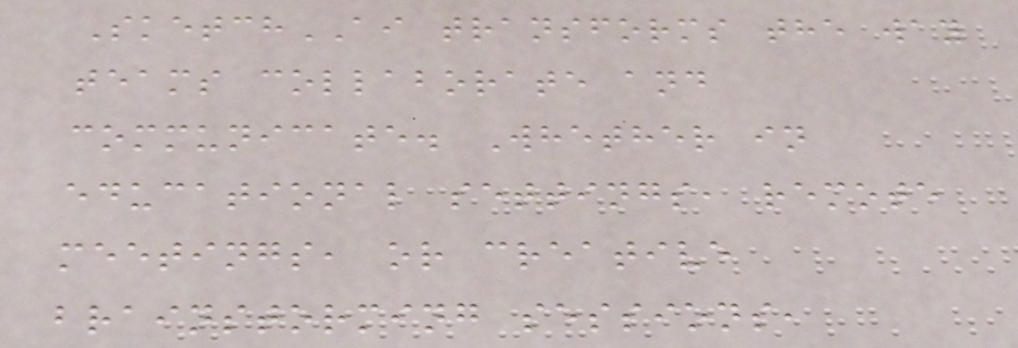SketchAI transforms the way
teams collaborate and
communicate. Whether in
educational settings, remote
meetings, or creative
brainstorming sessions,
